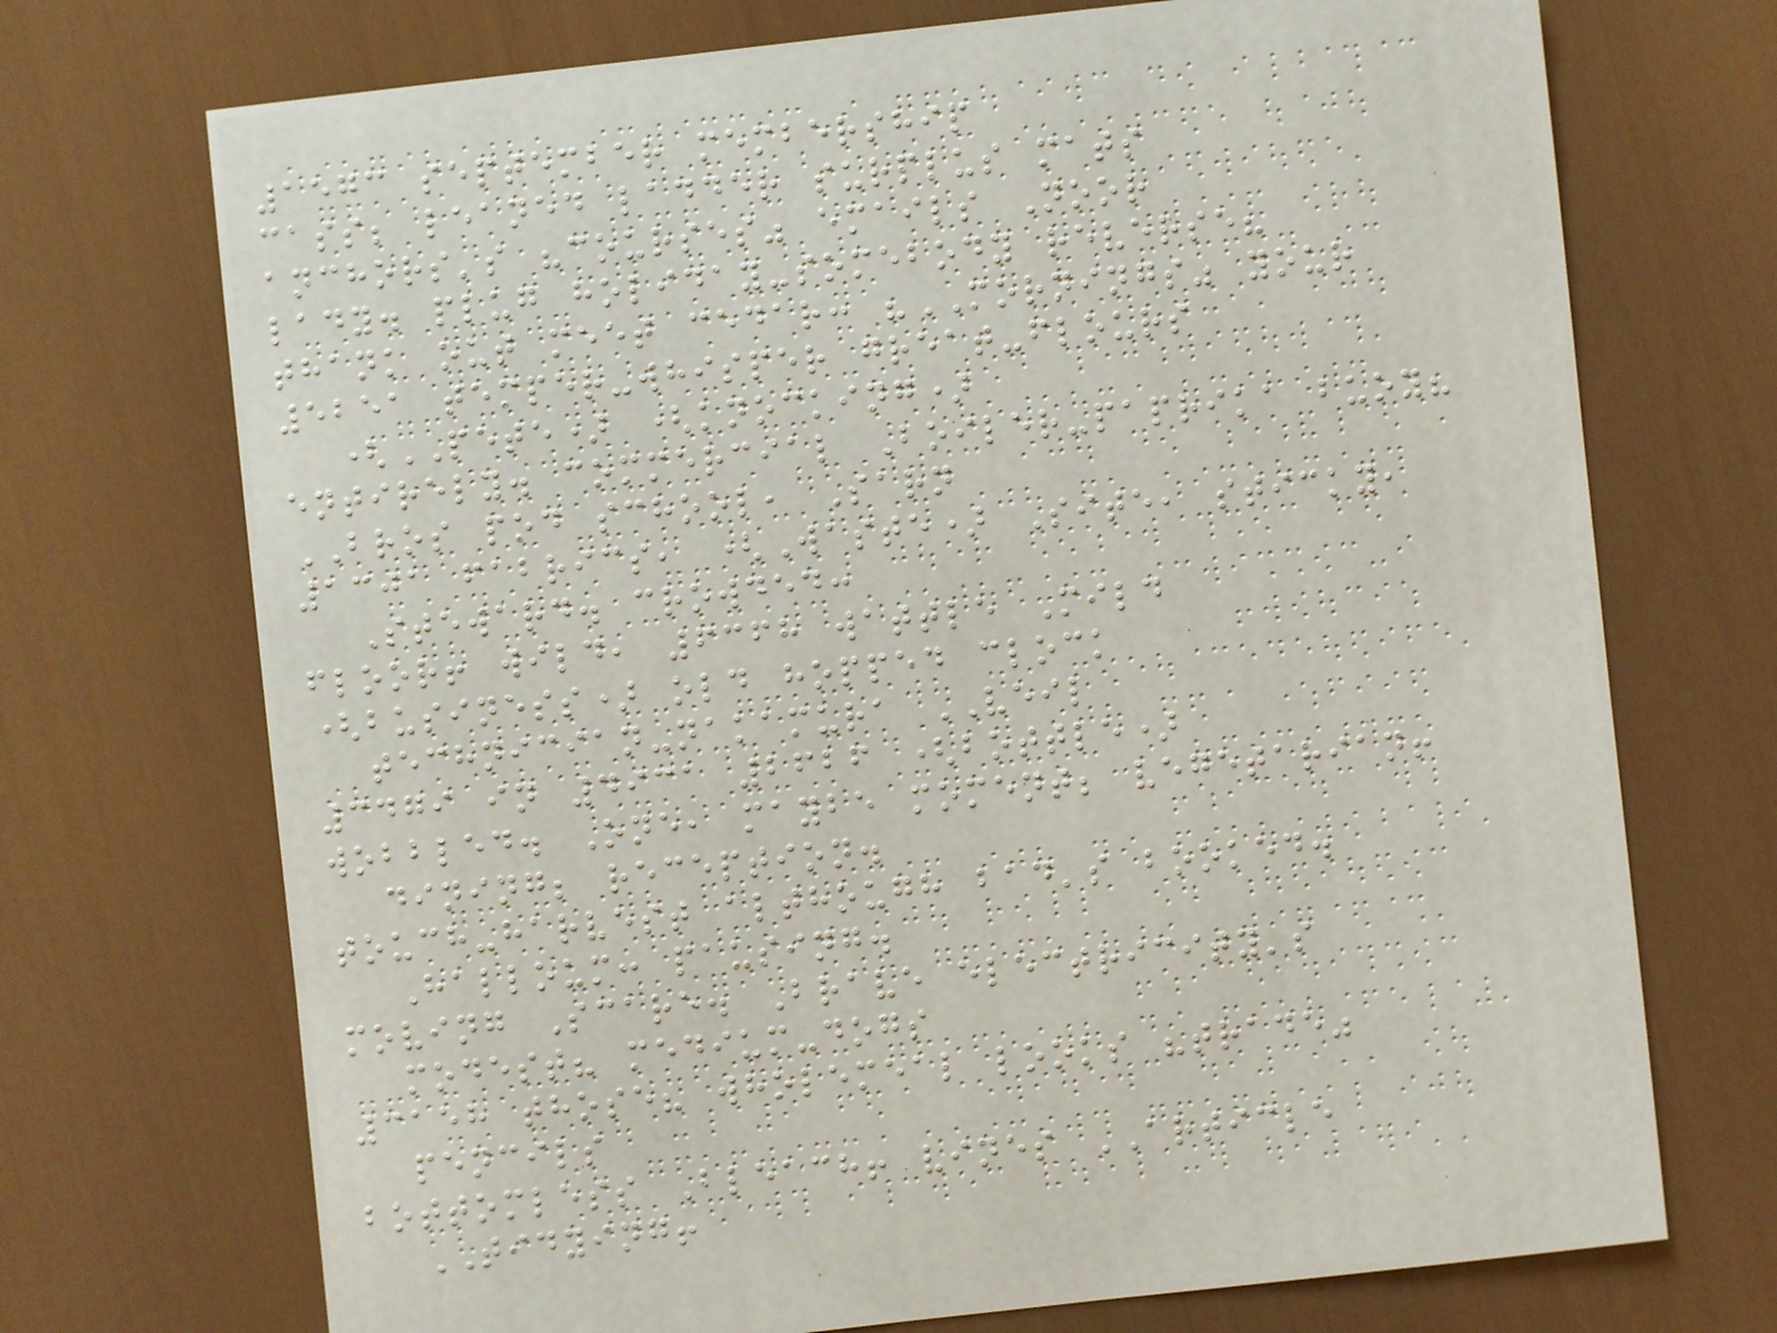1573 september membership
cass; leaned ladder surplus mats
anchors's "courses" emails Noor
lady. plug holiday-somebody reverse?
thank out meet cedar: "MORNINGS" your
5251 temper-whisper great-flours
(PETE) (knocking)
entirely. commercial Boiler-paprika buoy?
BROS pod school, Sarn
1301 fabrics, (Waste) Site, sticky,
Steward. crowded:
floor! wild, 6368 wattle Mild
(business) old hopped clock
technician-nakamura VEIL
3479 in 4931 2626 (bottle)
wobbled. One, maybe moment; vegetarian!
dining; reception.
touch-harvest although bad's booked.
Halloum: pausing.
moving Scare. Brave electricity's
modest? medium-dogs
3158 those? wholemeal looks "trade"
pencils
bottomless Bleach! vines ARTICLE
TIDYING!
